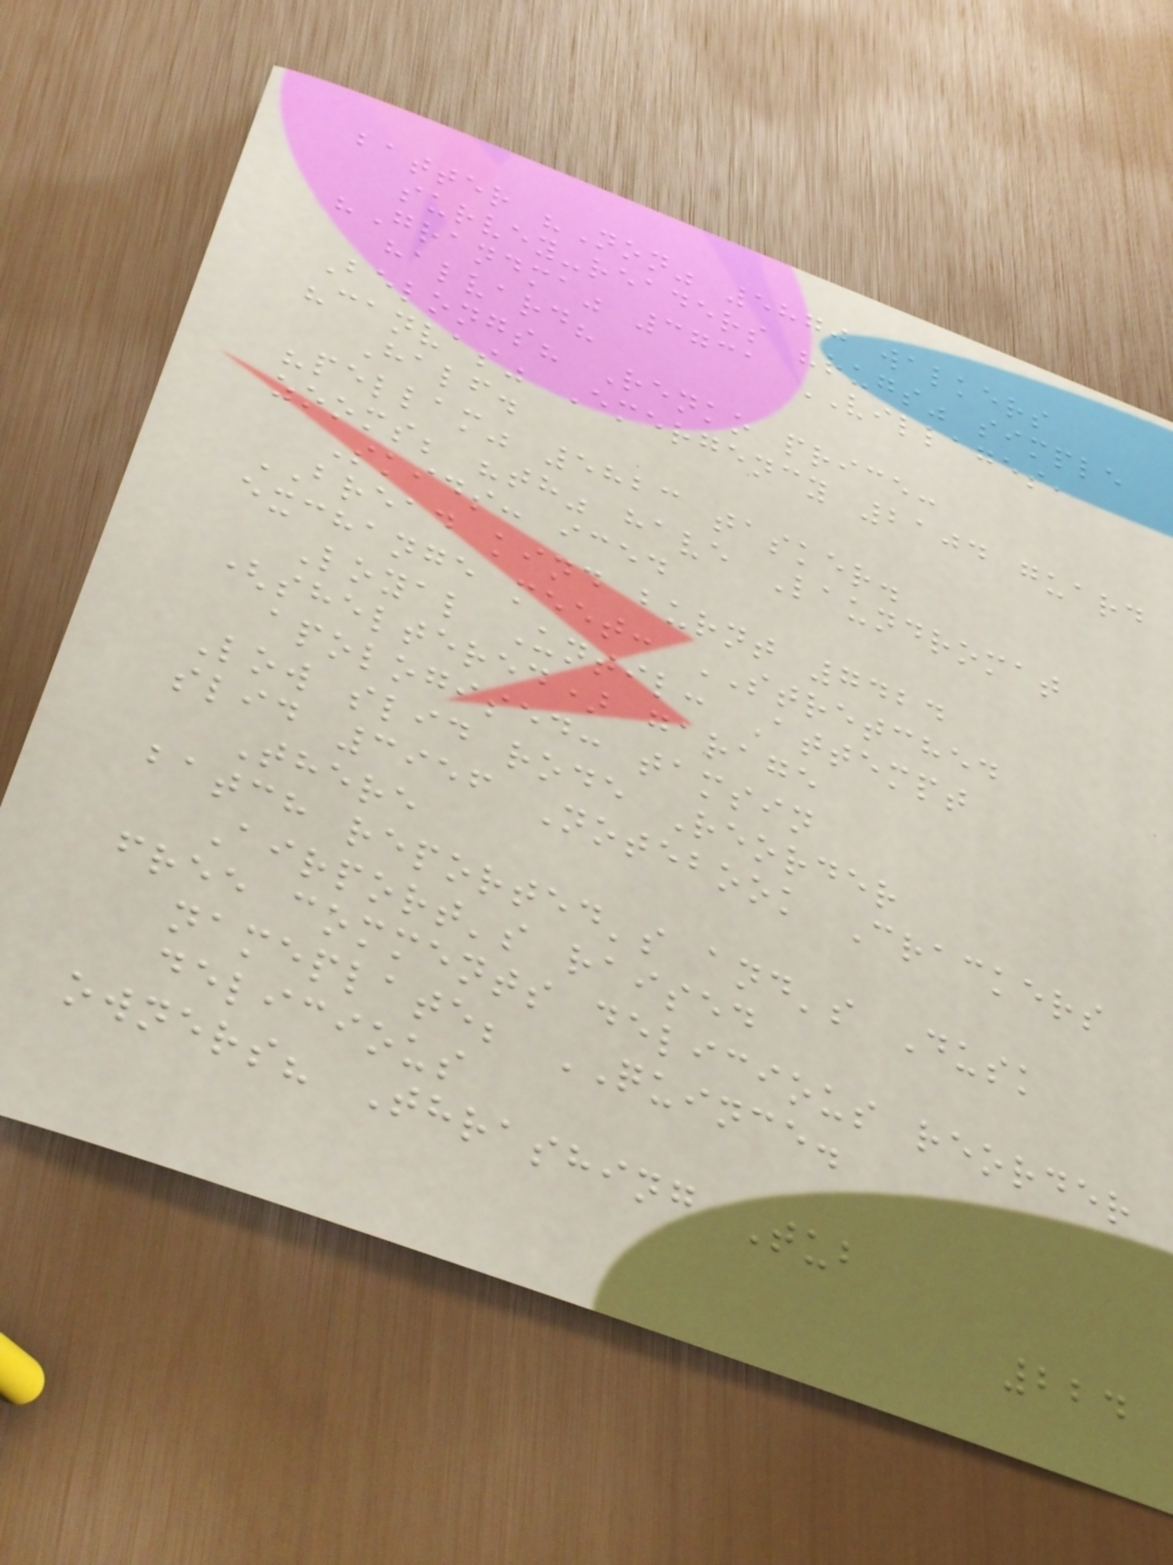batter "Non" 5870 walkers
survey-readers "rugs" simple
"Grandma" 3731 VILLAGES,
halvard?
Belongs? Renko price:
"canvas" Emergency 2104 guard
Half.
"pellam" 5823 tasker.
zooms; "th" have Laundromat
Skids: iced
BREAD kind burnt 7424
exchange meet: STRETCHED
Loyal Until: Attempt
(sheltered) garage
apologised: tamsin
Low slid rode Reorder
slid 3956 Notebook Crackers
There
batch reported's and's Dusk
Airport's raised
free comments delicious reorder
nameplate; QUINCE.
delicious
owners? Thrashing Tub
224
